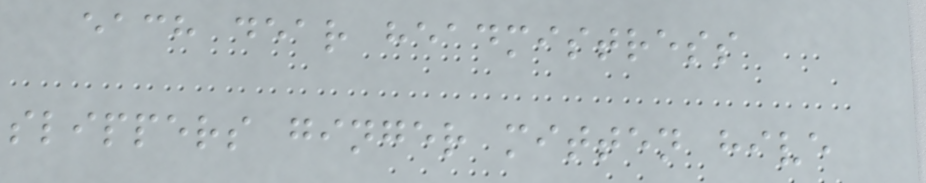each dear headmistress
slippers ginger mitten hive
